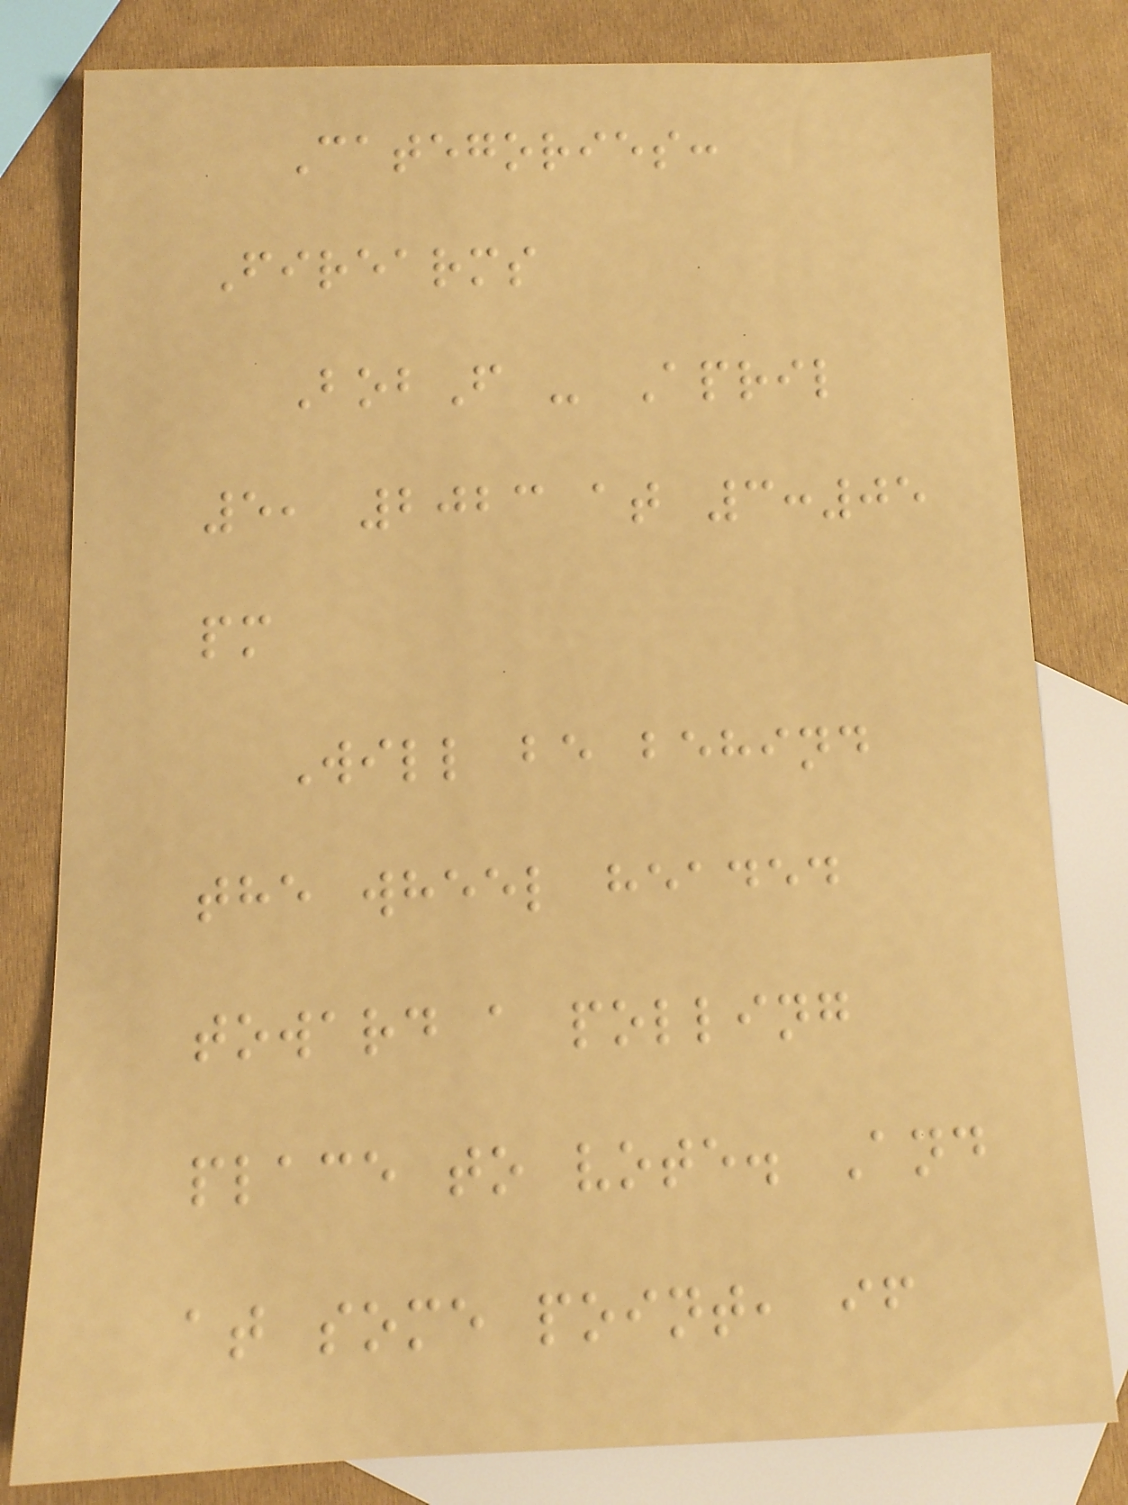Categories:
Firearms
BobF - April
5, 2023 at 3:05
pm
Will be behind
the wheel headed
toward a polling
place to vote. And
at some point, if
